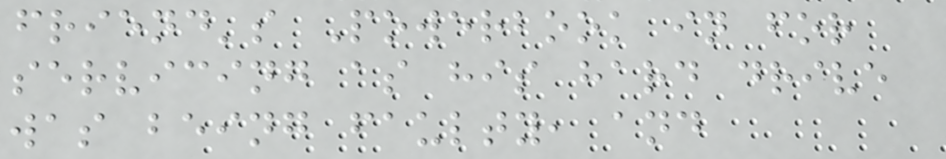friend's Powerbook in for
servicing as his hard drive
was being faulty, and
